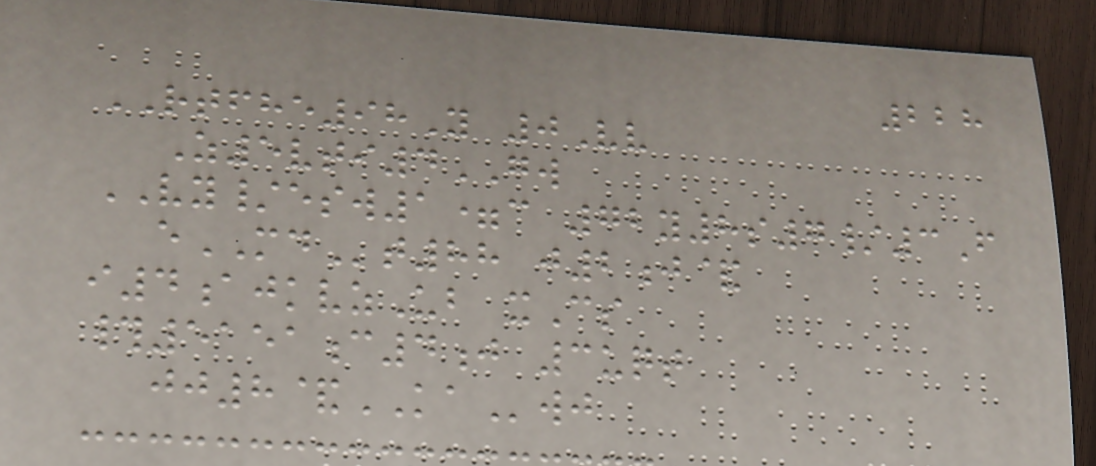228
RTFHE98Y 0Vv
Z5vti4GW
VY/esw1=c 72y8s7/3F
eMDt88 j2j&
i4ajkvzUb xCs
#5151c4j 3uqt
jj8&KAwj
